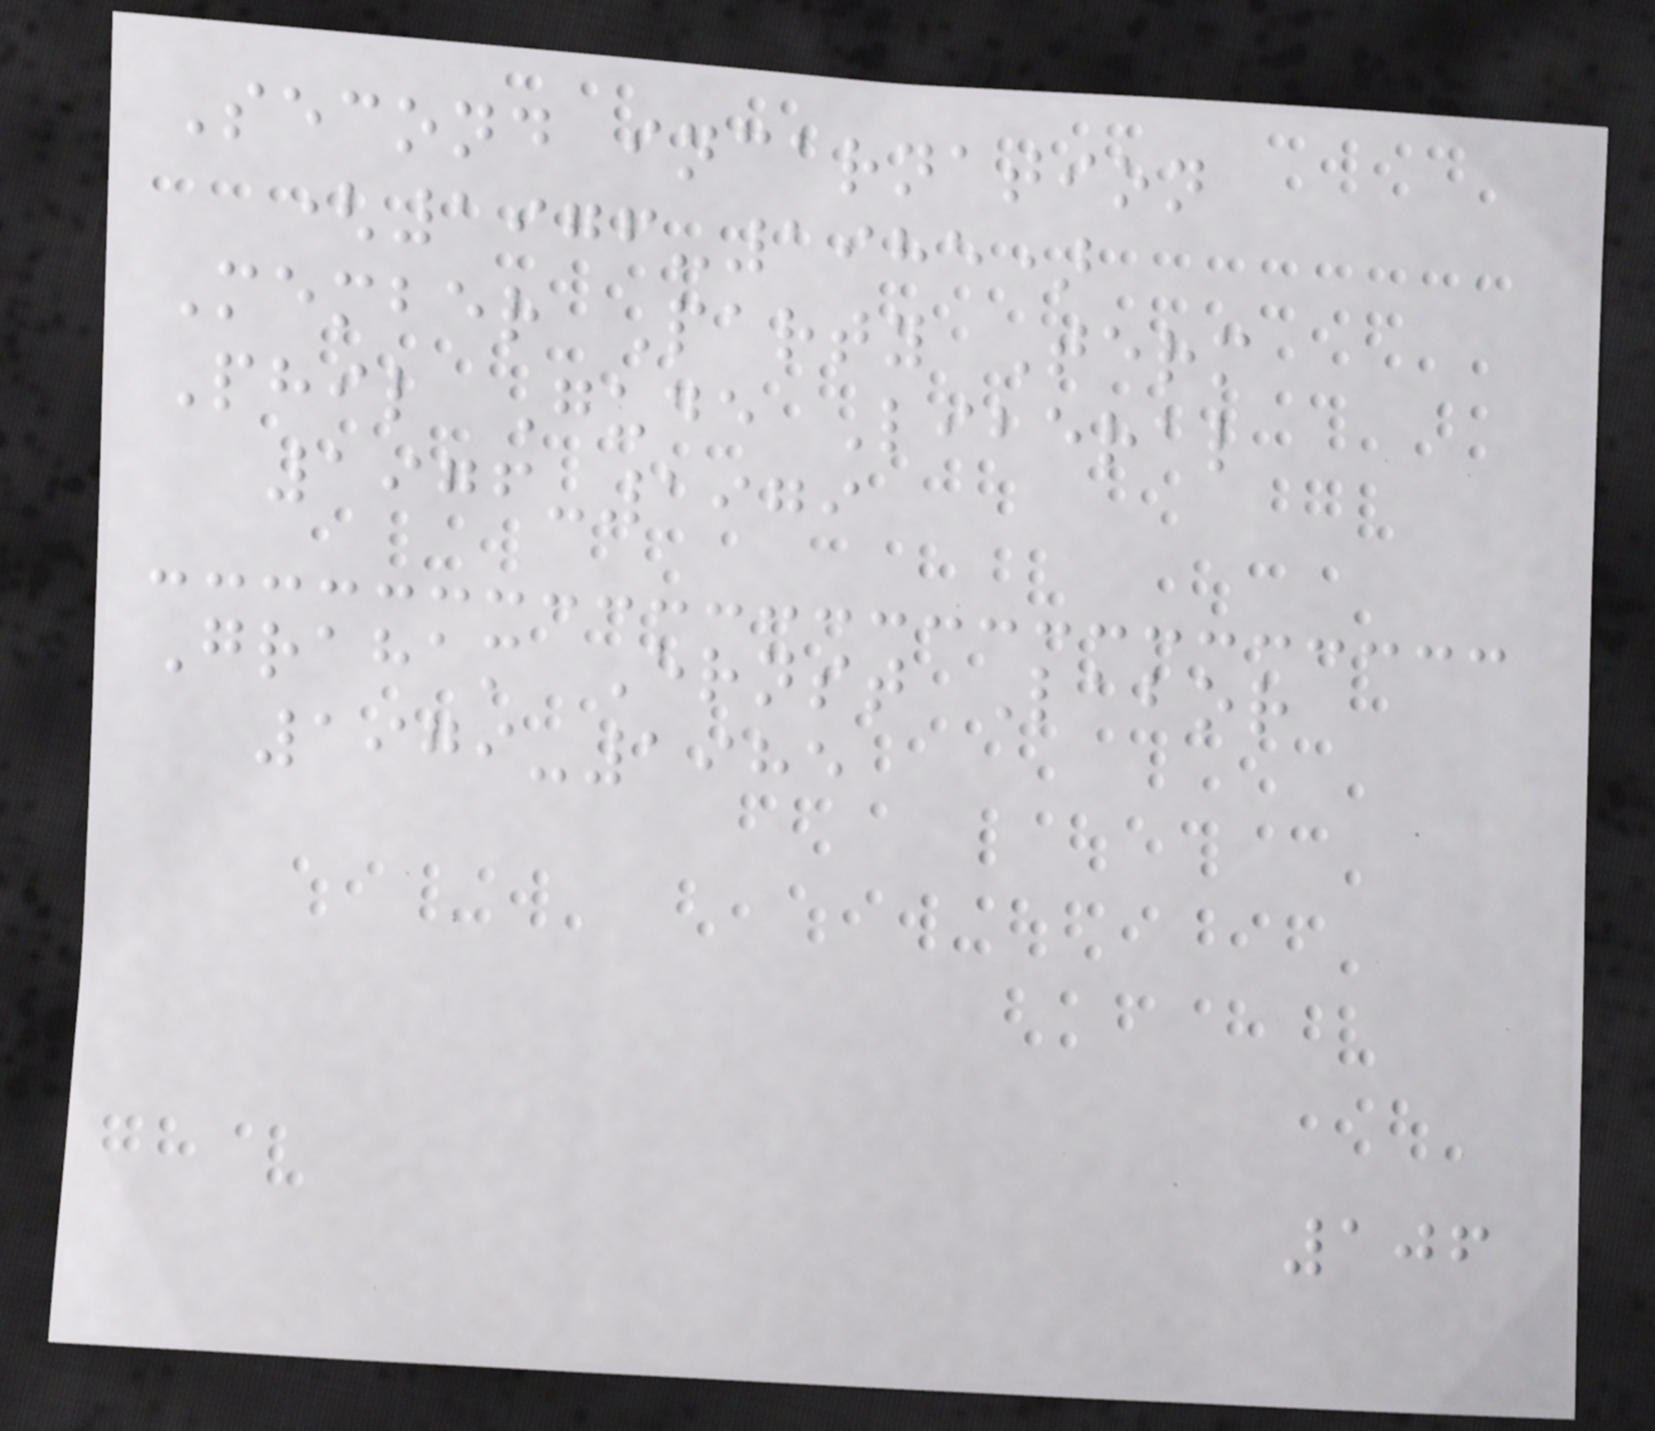Second incarnation
(1976-1985)
Member Party Term
Phil Gude Liberal
1976-1979
Graham Ernst Labor
1979-1985
106
